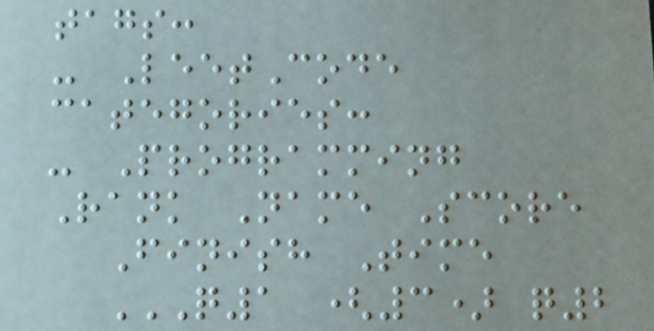tags:
- LeetCode
categories:
- Programming
Rank Name Score
Finish Time
Q1 (3) Q2
